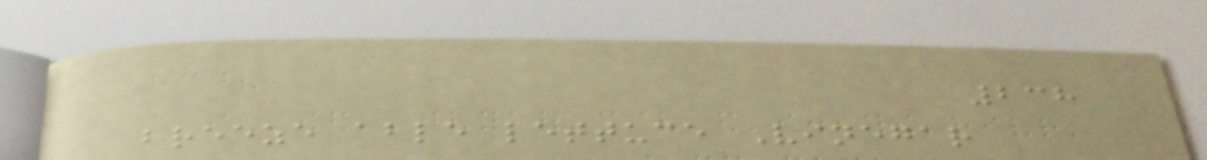238
breeze able lettuce Vinegar
